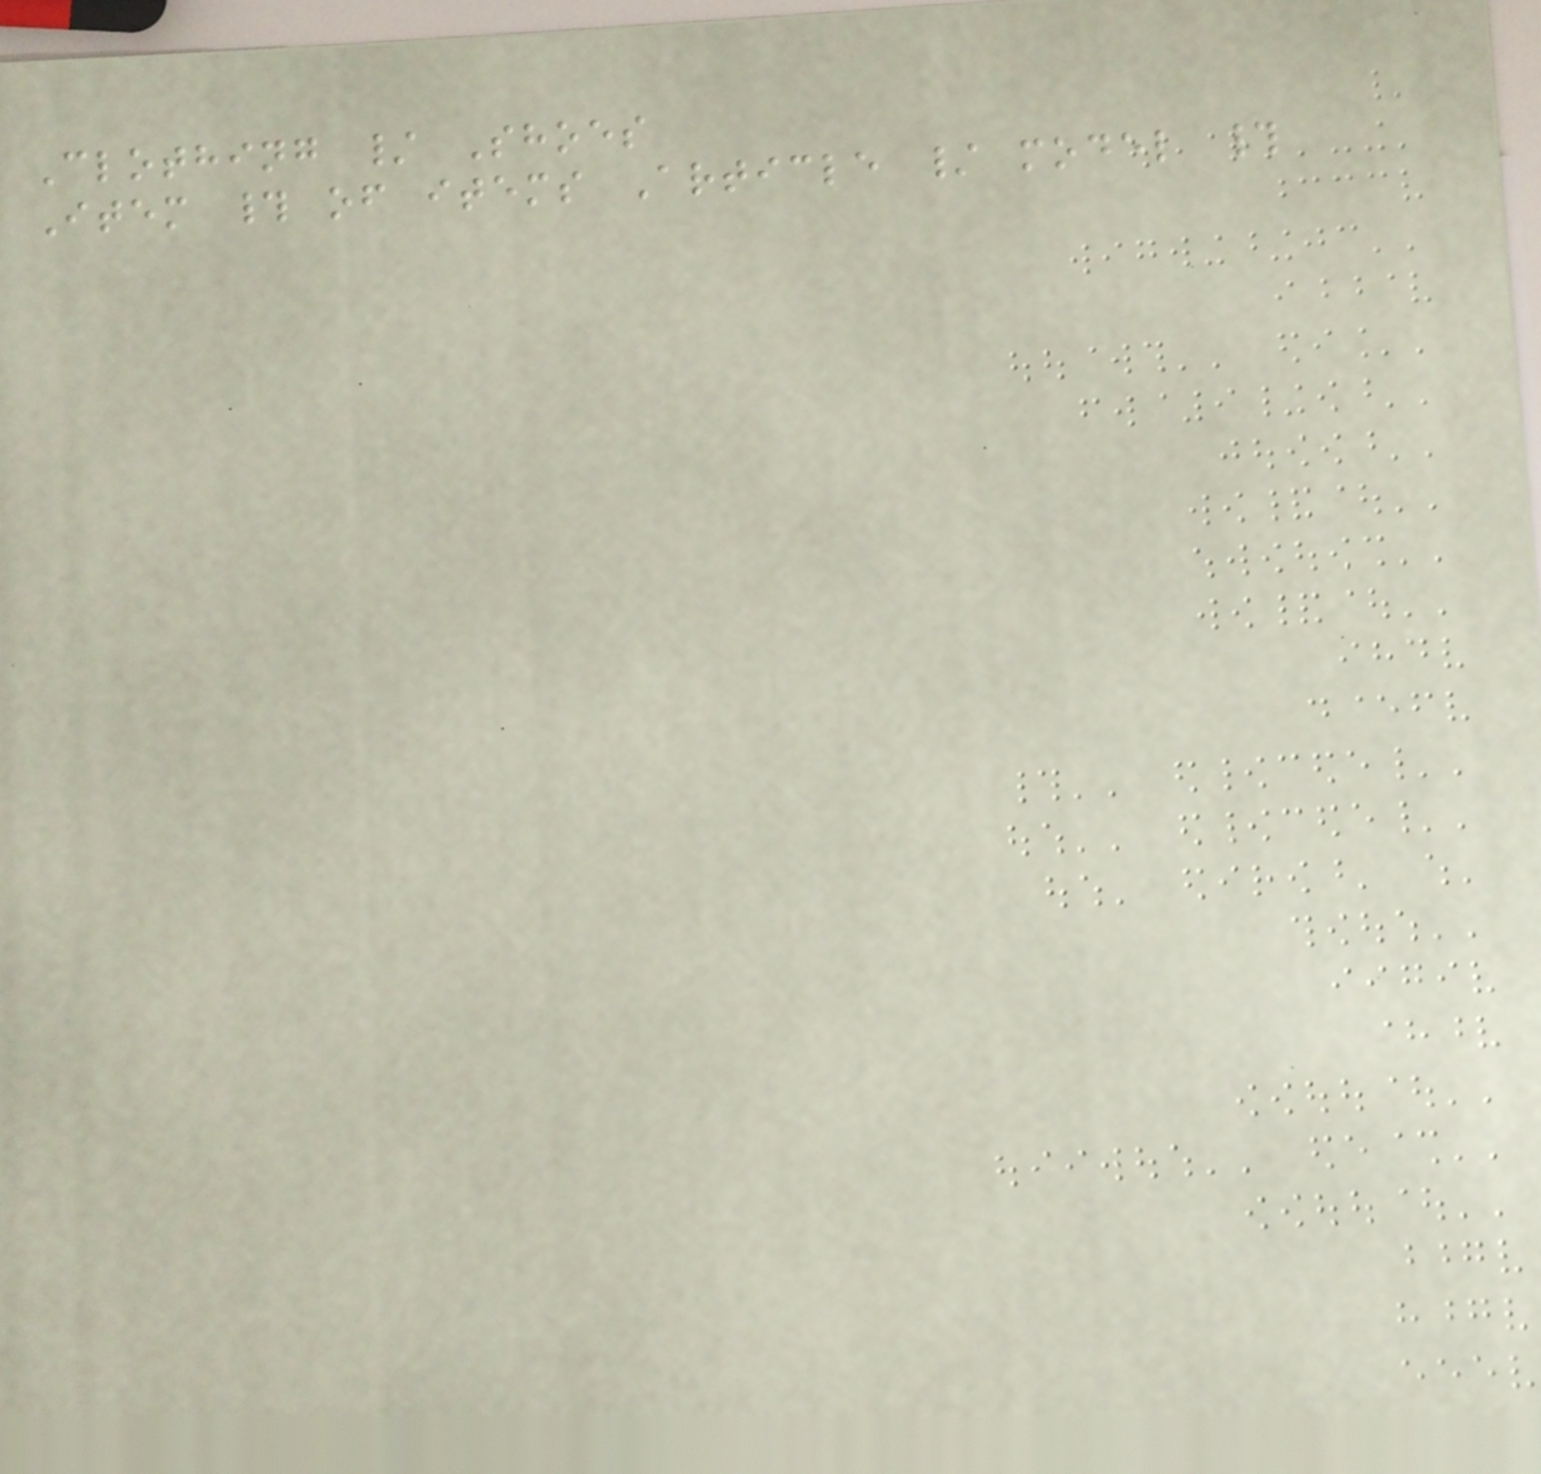Clothing / Shoes
Item # of items Article / model #
